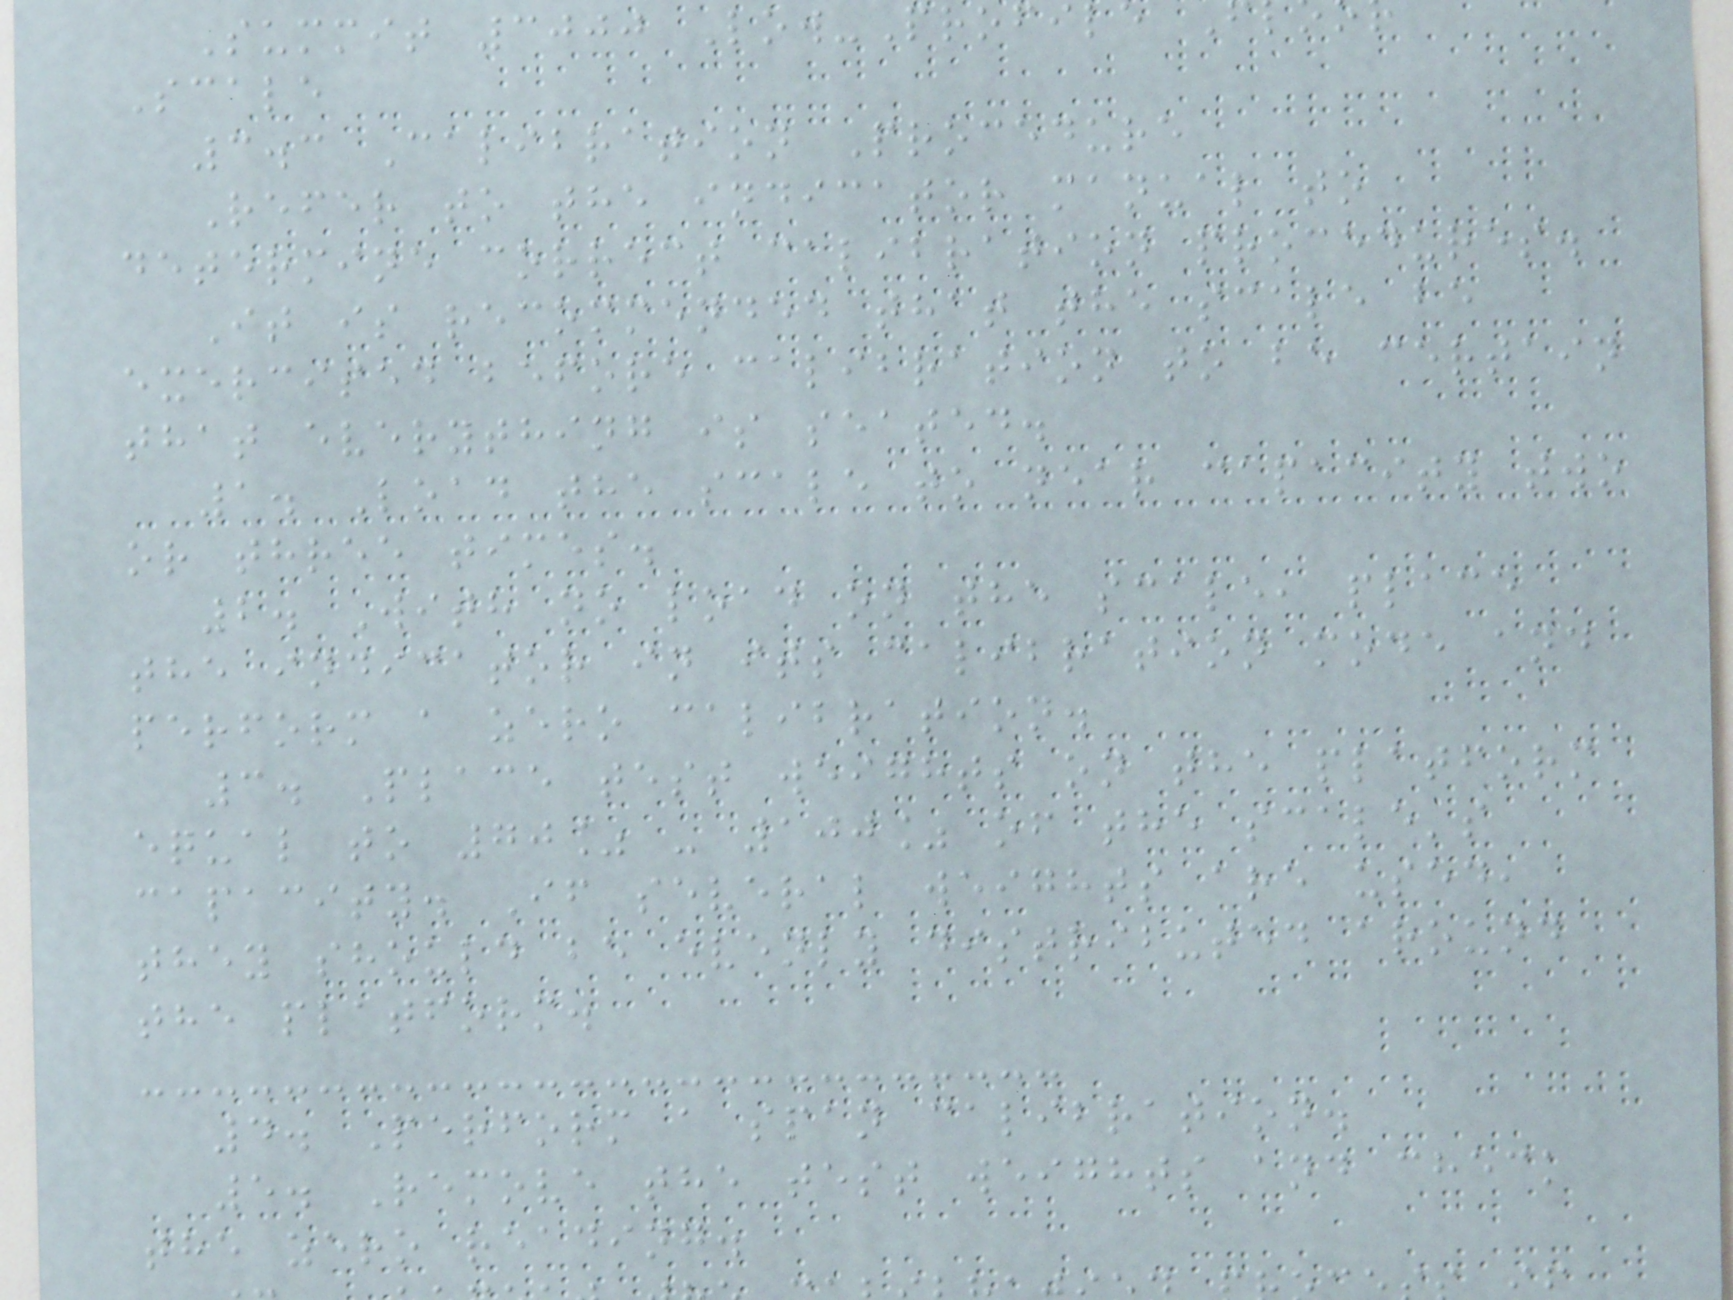Summit 3000 Low-Profil
Scale
3.3 Calibration Procedure
Refer to the indicator manual to
determine correct calibration procedures.
It is recommended that the scale be
exercised before calibration to be certain
that everything is seated.
1. Load the scale to near capacity two
or three times.
2. With no load on the scale, place
the indicator in its calibration mode and
perform a zero calibration.
3. Place test weights on the platform
equal to 70% - 100% of the scale's
capacity. If several weights are used,
they should be evenly distributed around
the platform.
4. Perform a span calibration.
5. Remove the test weights and check
the zero reading.
